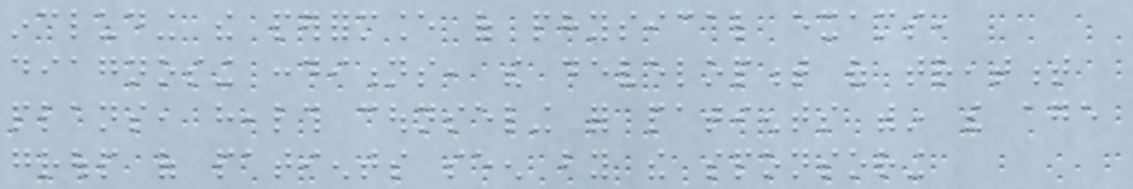including the performance of physical exams,
diagnosing conditions, the development of treatment
plans, health counseling for patients within the age
group of patients seen by the sponsoring
